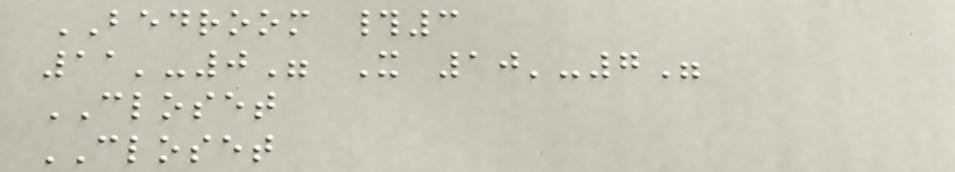BEDROOM #3
11'-0" X 10'-7"
CLOSET
CLOSET
